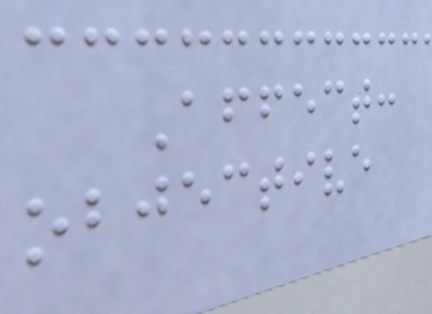Affect:
objective
